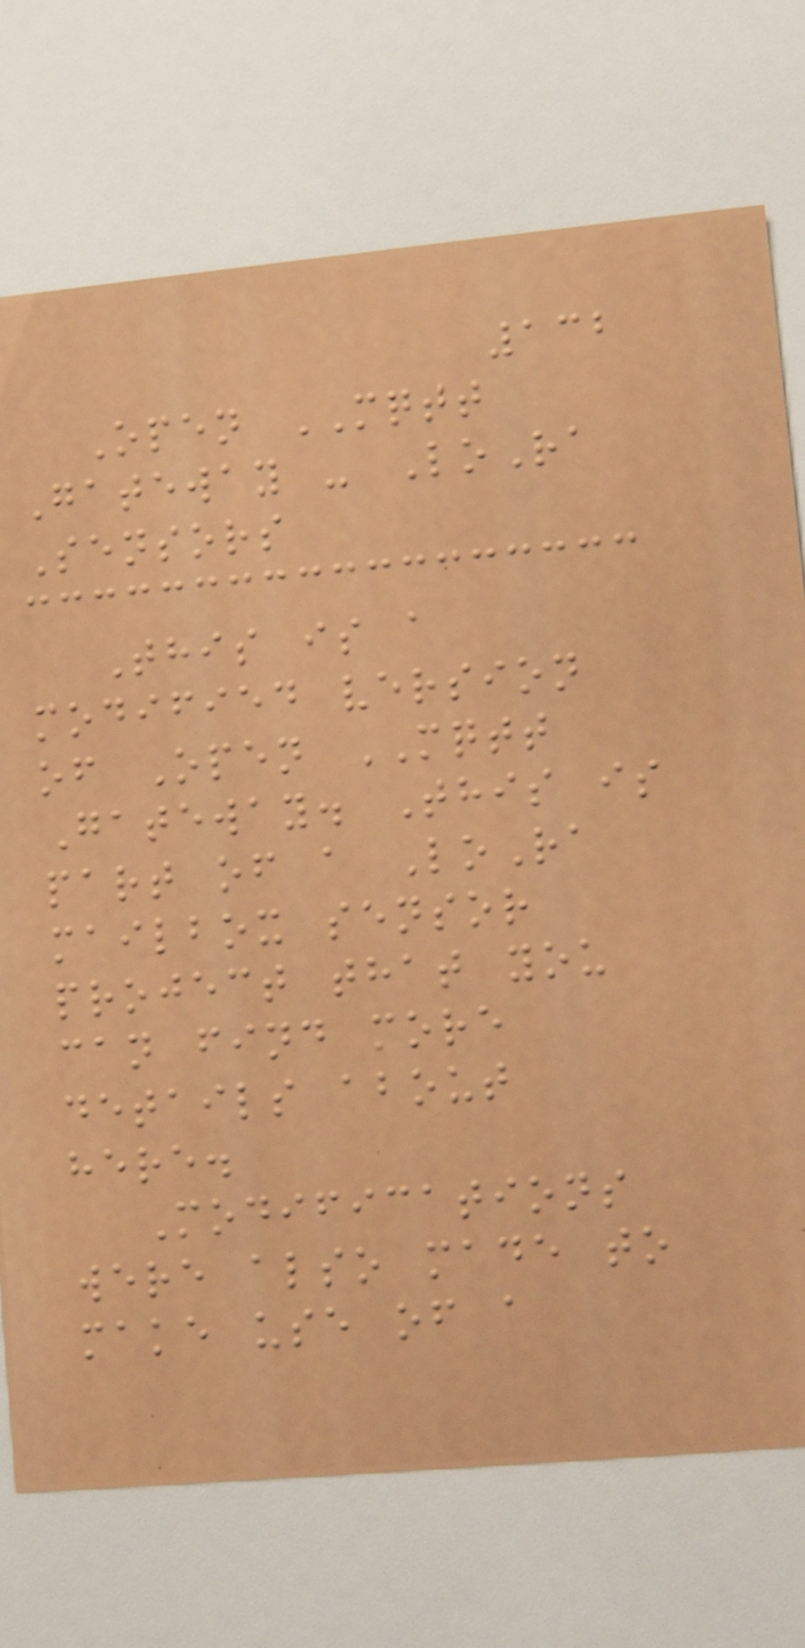132
Open MQTT
Gateway - LoRa
Sensors
This is a
modified version
of Open MQTT
Gateway. This is
part of a LoRa
mailbox sensor
project that you
can find more
details about
here.
Modifications
were also made to
make use of a
